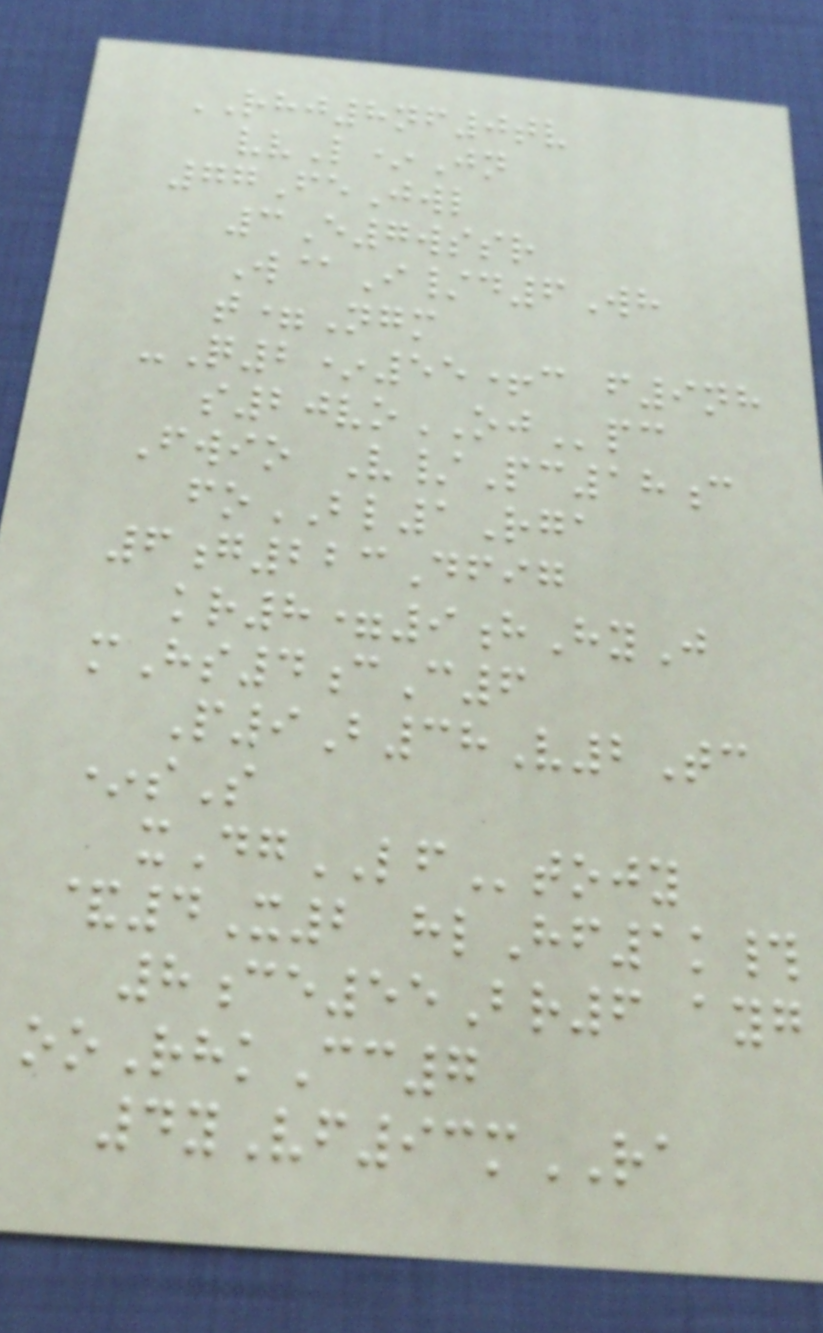RHJ8nf0tv
vvL*Jn
77FeJwl
3E7wssr
W@I/d6Wh
t=Ngm
-Q2*55+c f9nh
s20voOJpc
Fwio V/Pc18c
foBL1Rga
6g223Dfig
kr8=9hHyJ
mHs4cC6
P9B38V2Tc
*sS
xDgLFtojy
&4X2 hlHf1k#
8ce55Br6 ayg
ooRhkCc7
4yVf93mRA
